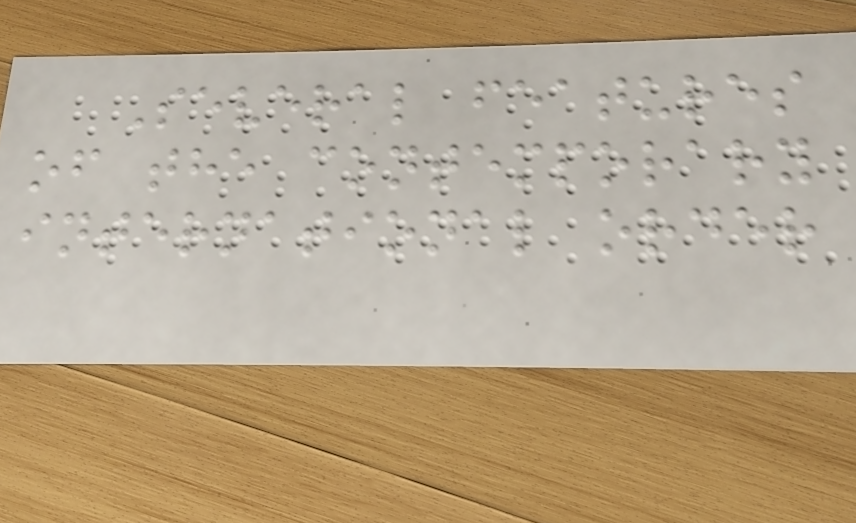Several features
of the contemporary
international order
